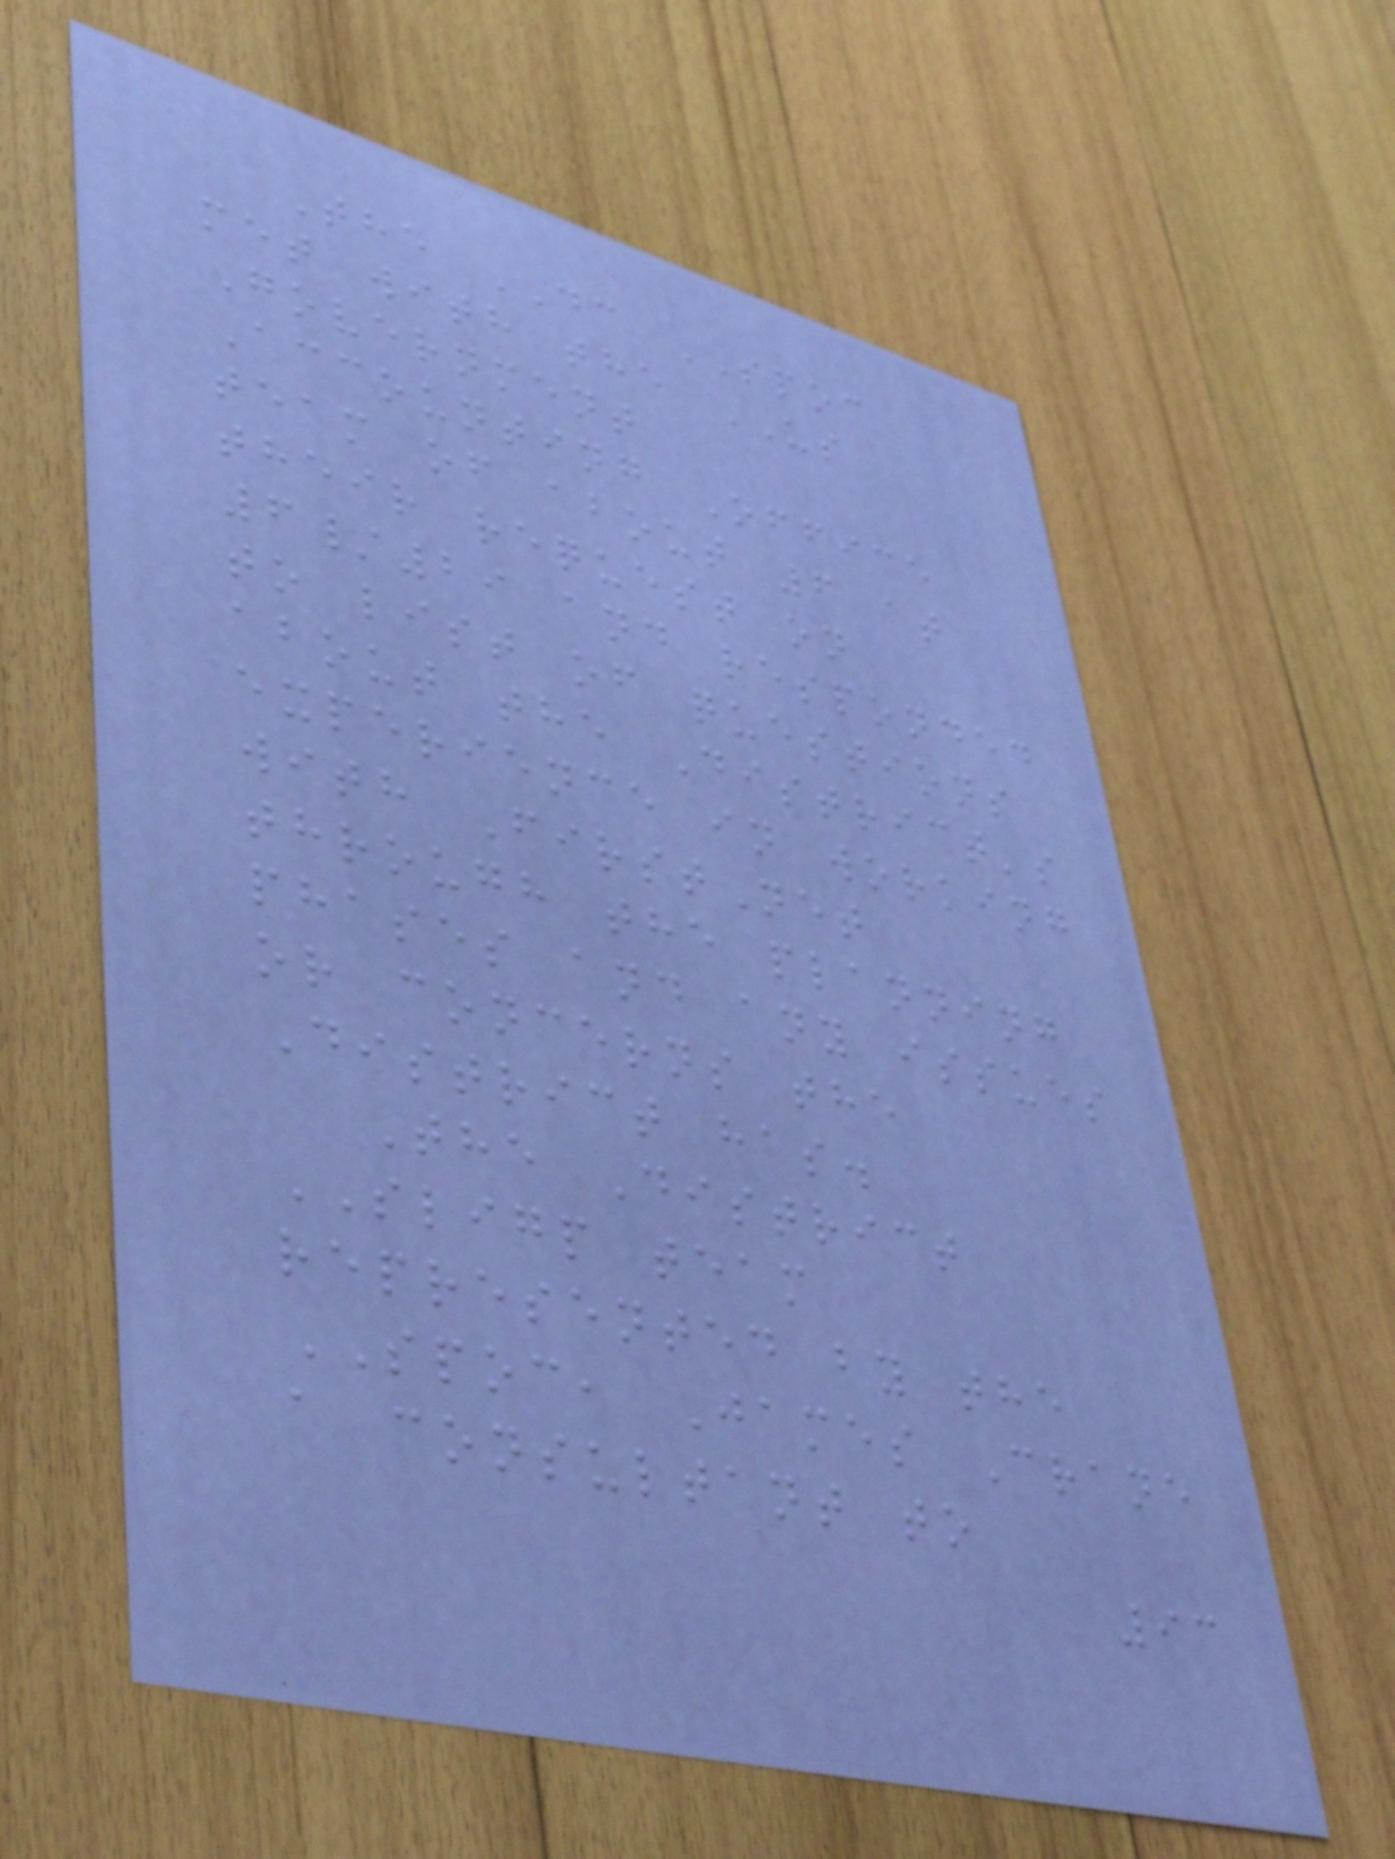The DC SPOC
met with the US
Government
Accounting Office
team of about 6 at
their request on
6/29 and responded
to list of questions
about the District's
experience in working
with FirstNet
through the planning
phases and any issues
or concerns the
District has.
The District
SLIGP team
represented by the
SPOC, James Crane
a consultant to
93
